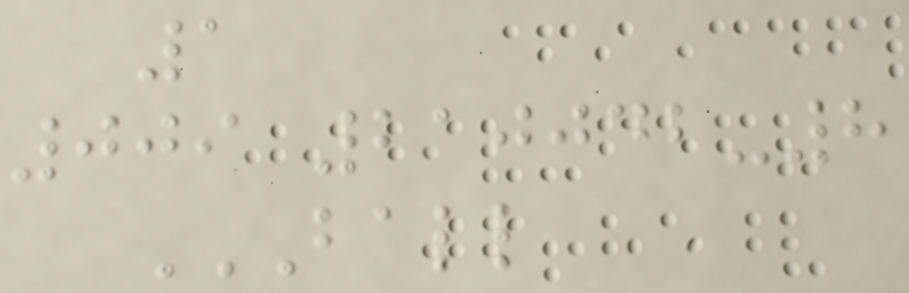1
009 210042-8
BALL
